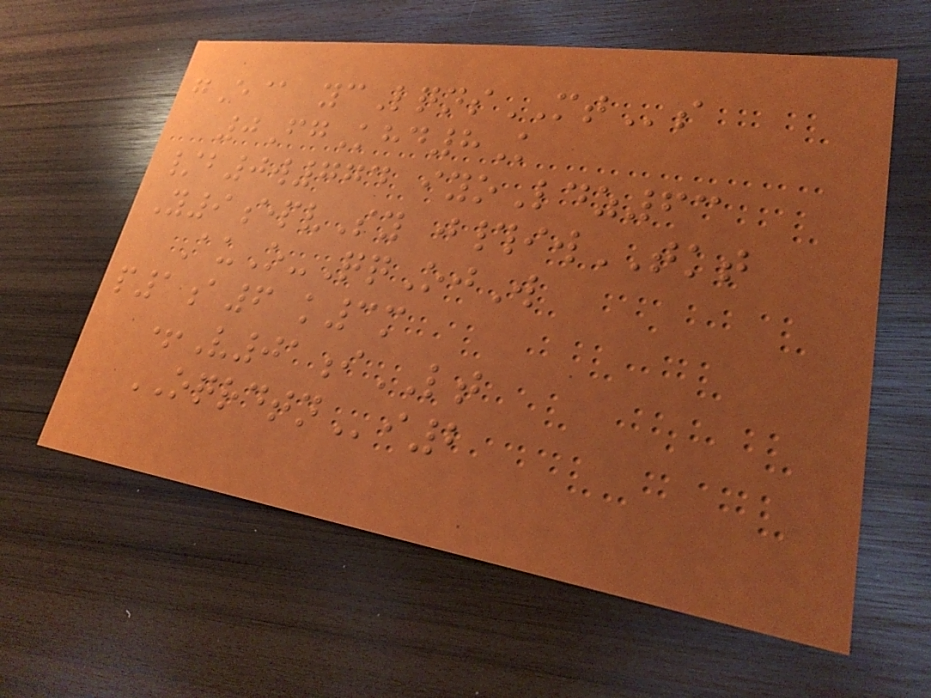gE@ ycLqnsMTs
0FgKhd8K
/b0w774 iyoLdz63
Y9epvSy j#iwTKT
AuO-QqOjW
p1a6 k3m
+V01iLT
OQRDTNi2
